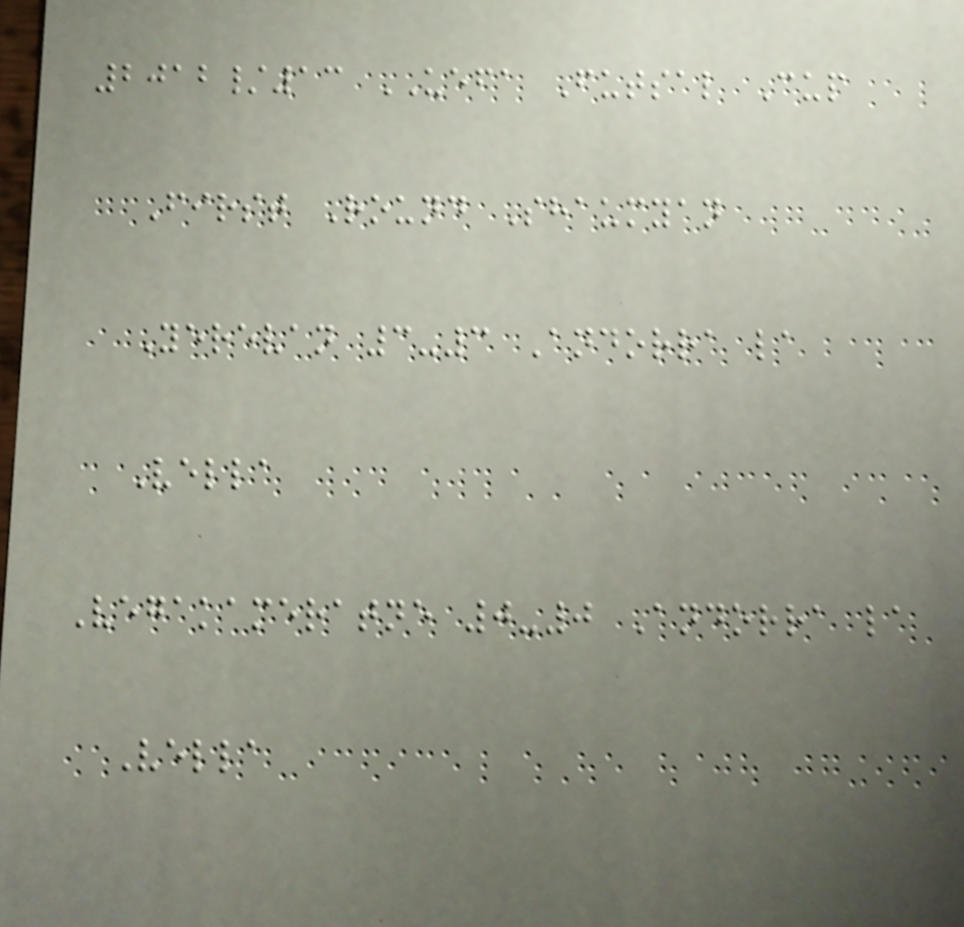2012/13 UEFA Futsal Cup
First Round Shaumyan
Yerevan 3-3 Andorra la
Vella
Vegakameratne 0-0 Andorra la
Vella
